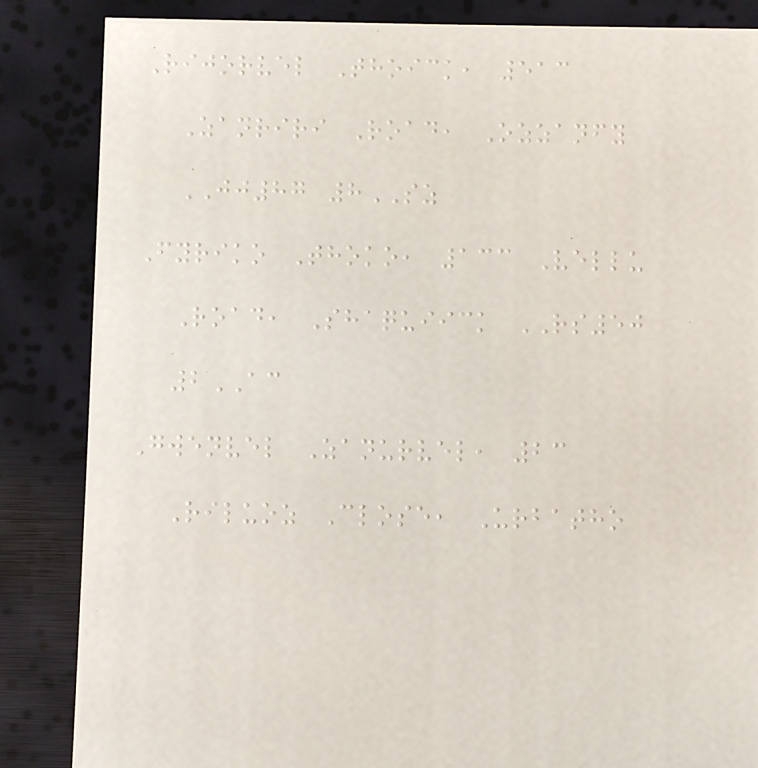Rijorvel Thoick, 513
Zanriri Road, Ozzanfy
JJ87 8SZ
Fyriko Thoko, 133 Vellu
Road, Shaquiick RS50
2AC
Gwenvel Zanurvel, 23
Riluoz Close, Urbatho
